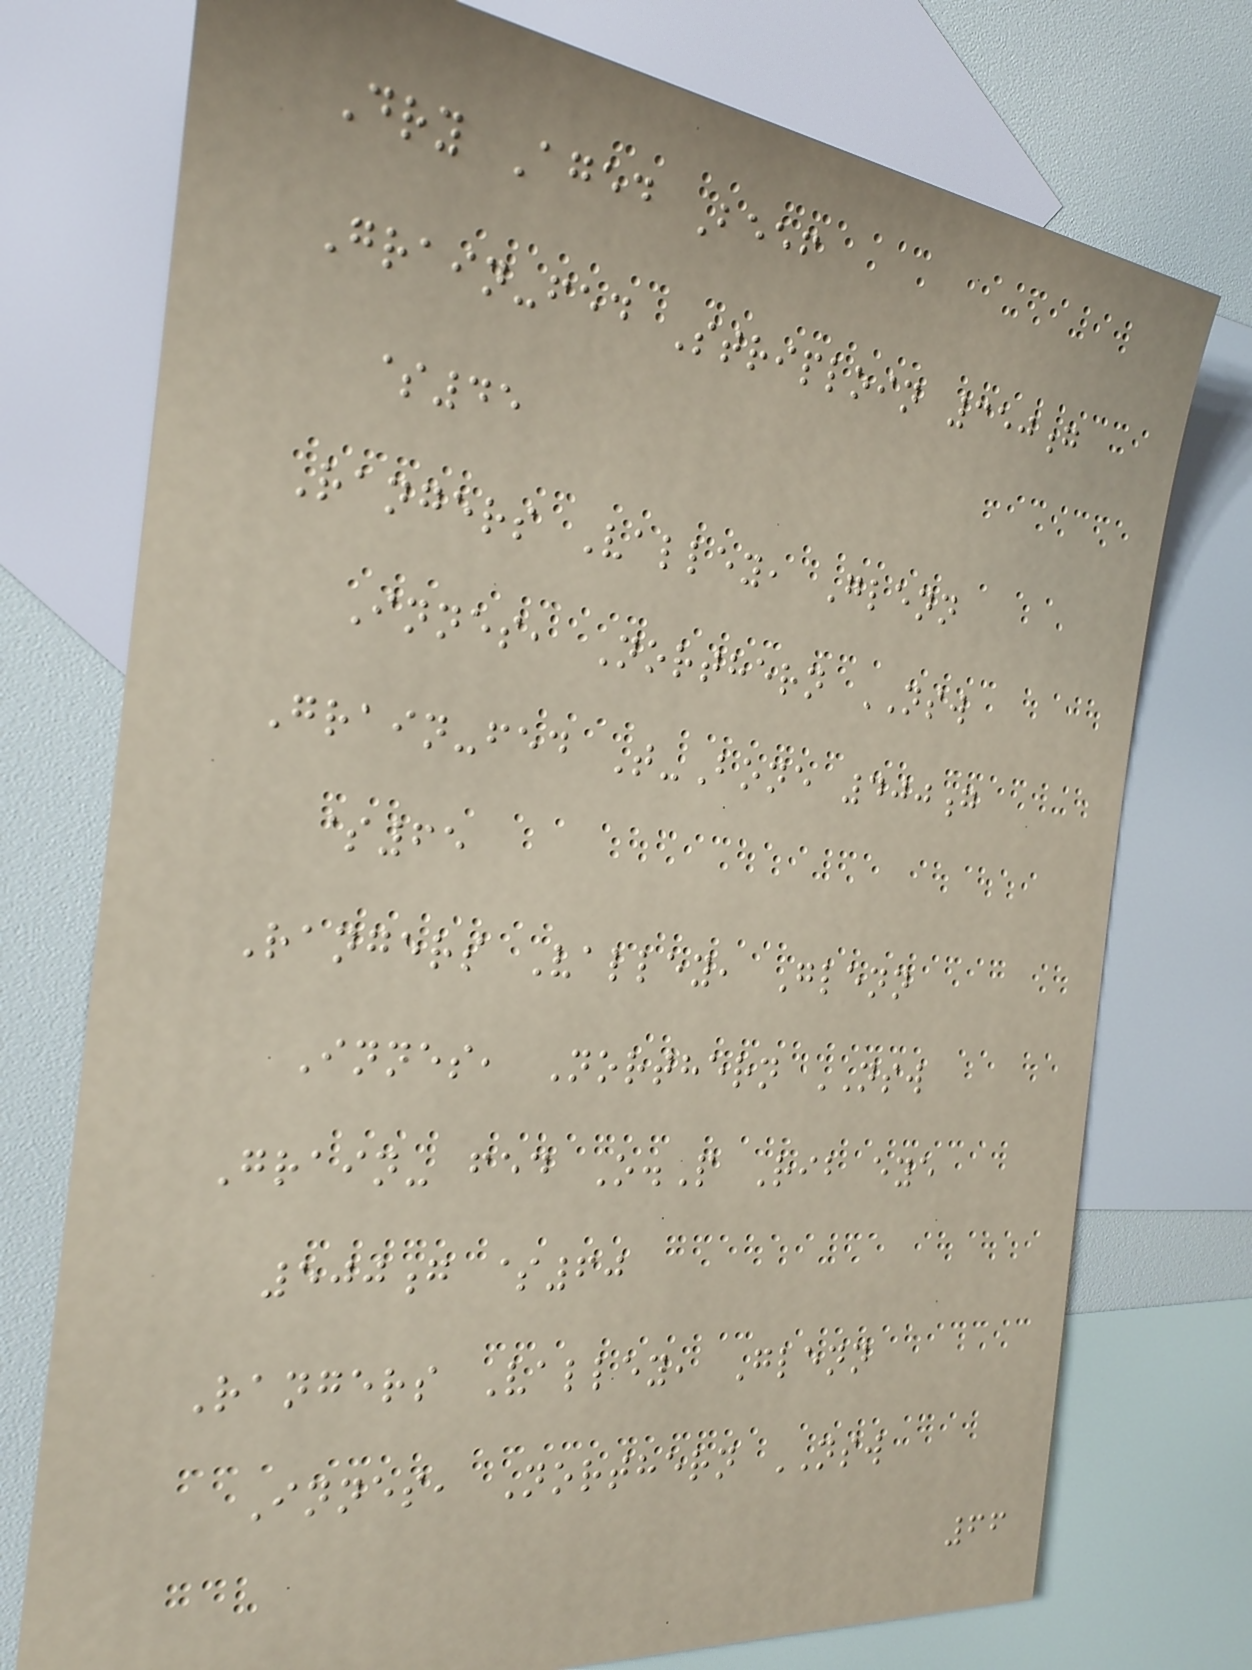Dry Aged Beef
Grain-fed Striploin 350g
$45
Rangers Valley, Glenn
Innes, Northern NSW
Grain-fed T-Bone 400g
$65
Rangers Valley, Glenn
Innes, Northern NSW
Grain- fed O.P Rib eye
500g $60
Rangers Valley, Glenn
Innes, Northern NSW
66
